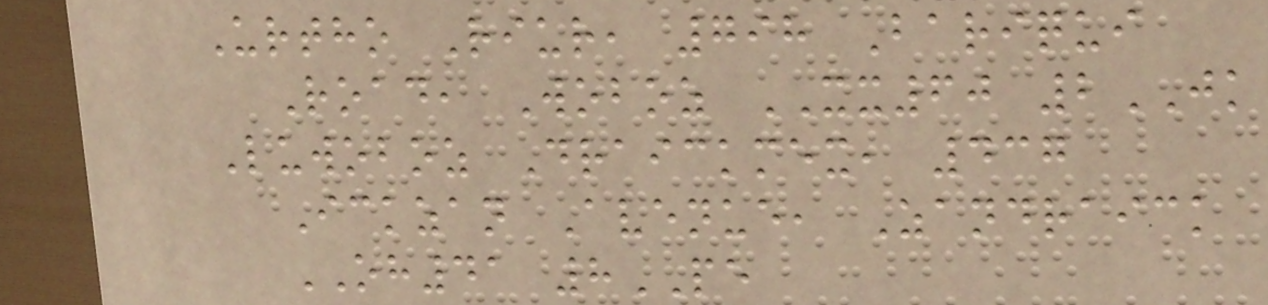Urtho Riur, 798 Bariqui
Road, Woboz XX60 2JK
Luwoboz Draickmex, 437
Ickzan Avenue, Zandraick
OH41 8PE
